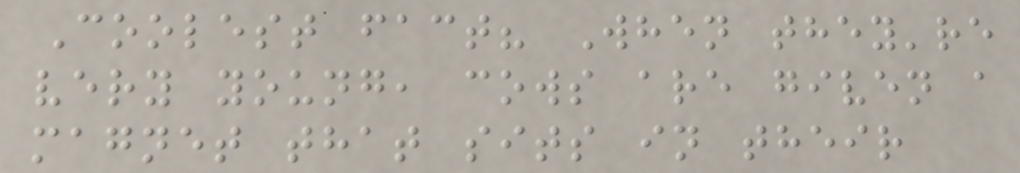Coolest fact? When they're
very young, cows are given a
magnet that sits in their
